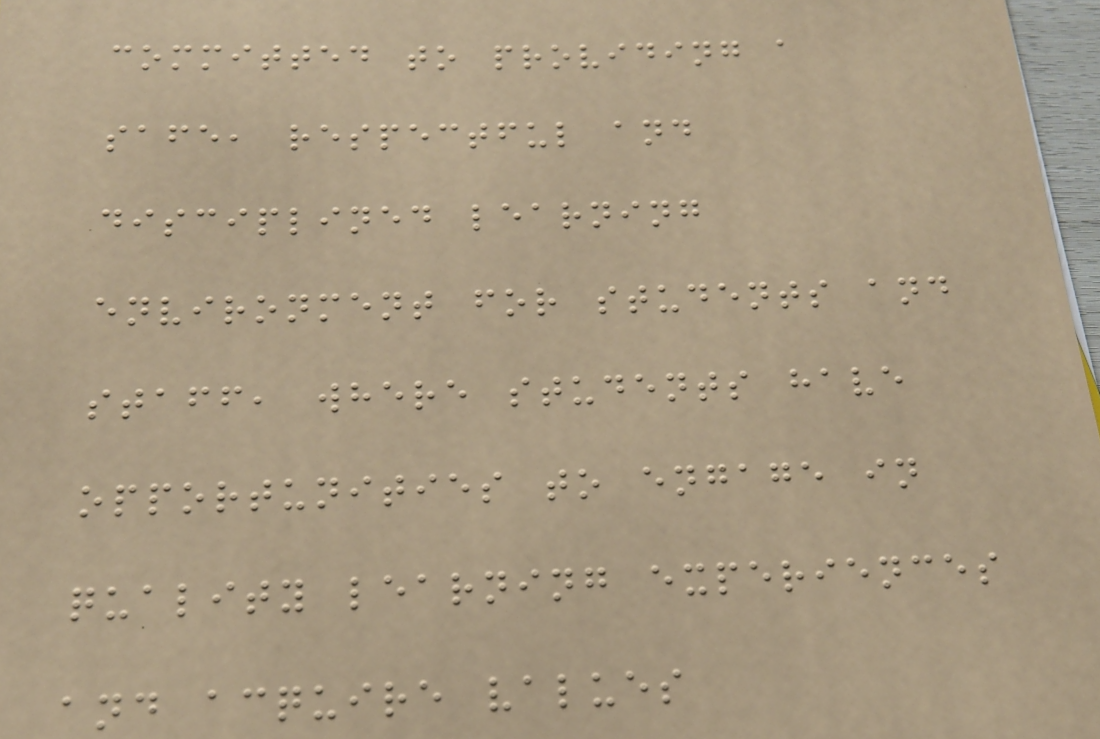committed to providing a
safe, respectful and
disciplined learning
environment for students and
staff, where students have
opportunities to engage in
quality learning experiences
and acquire values
